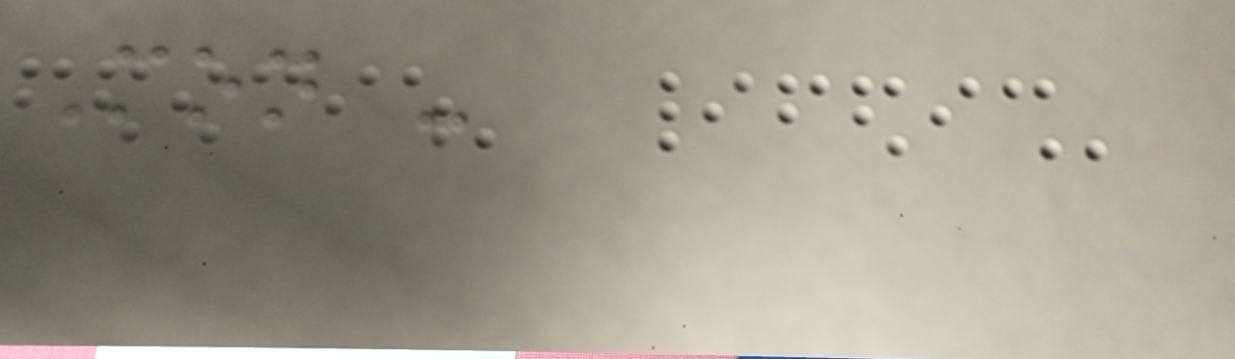Mon -
